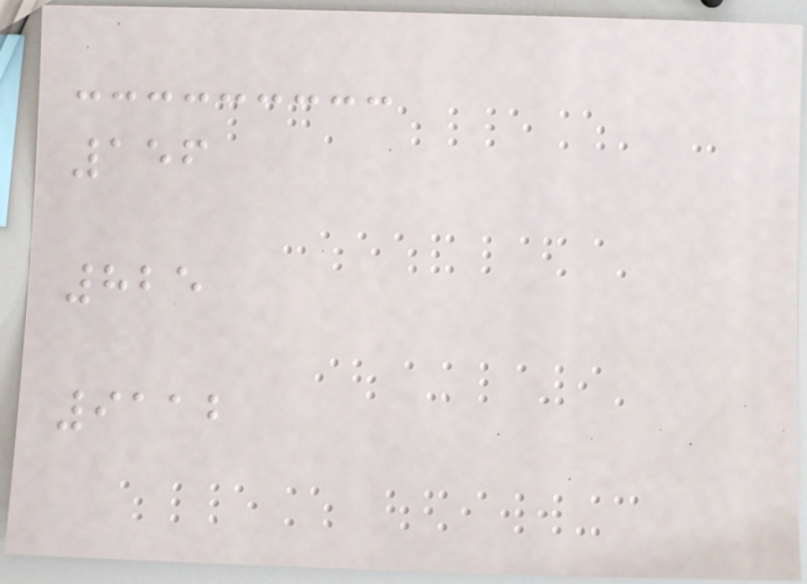156
825
9112
